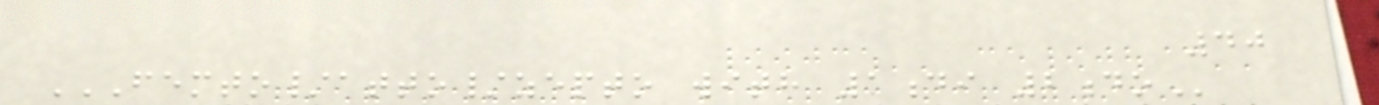40
FEMTO/ATTO/ZEPTO WITH 1DI 2DO
